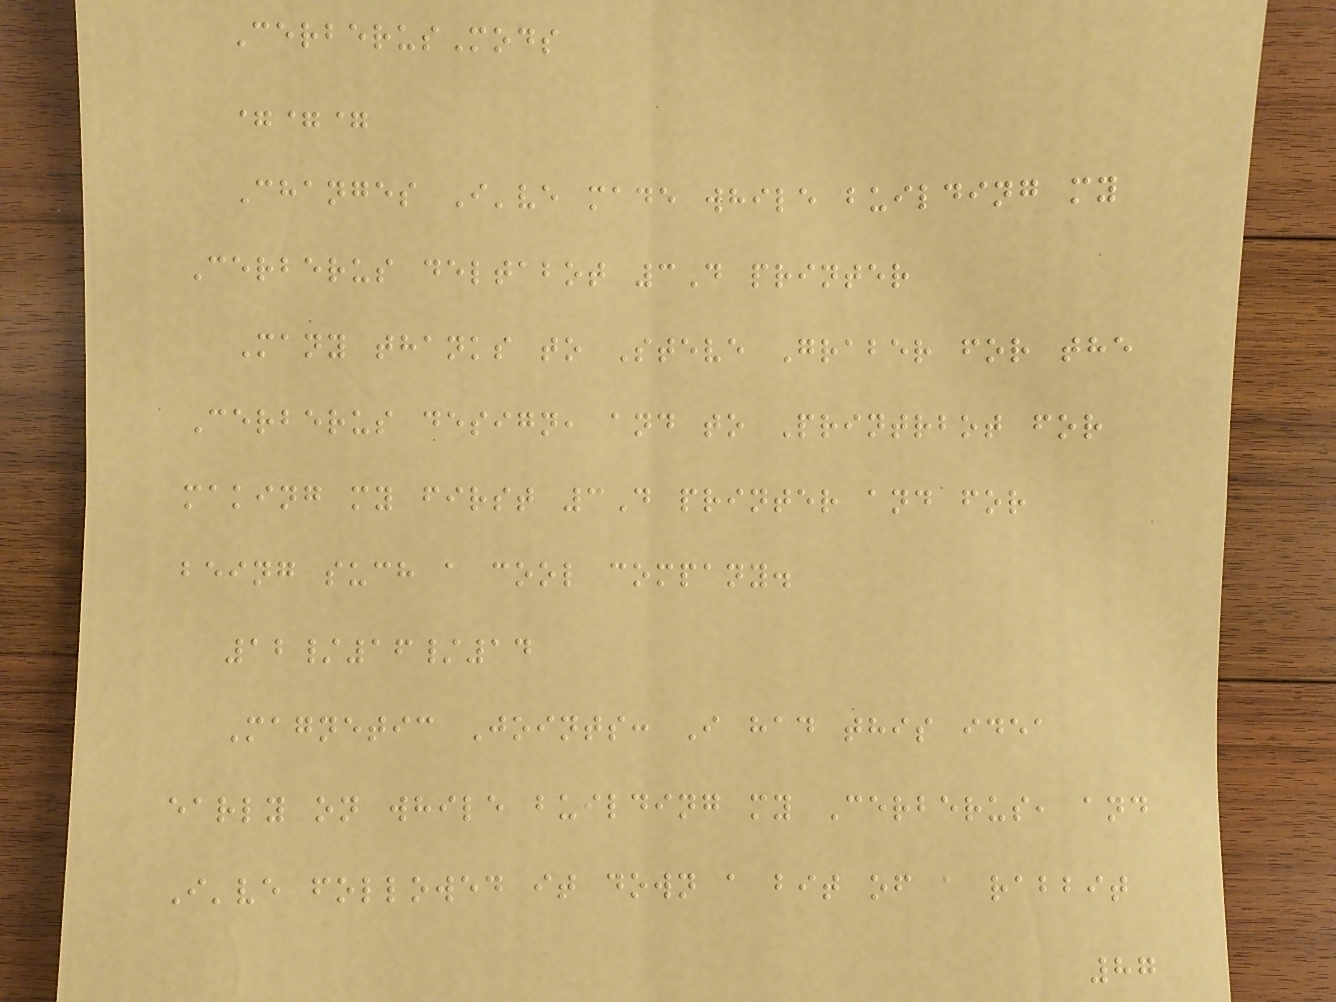CerberusMods
===
Changes I've made while building my
Cerberus deltabot 3D printer
Many thanks to Steve Graber for the
Cerberus design, and to Printrbot for
making my first 3D printer and for
being such a cool company.
12/16/14
Magnetic Joints: I had this idea
early on while building my Cerberus, and
I've followed it down a bit of a rabbit
87
